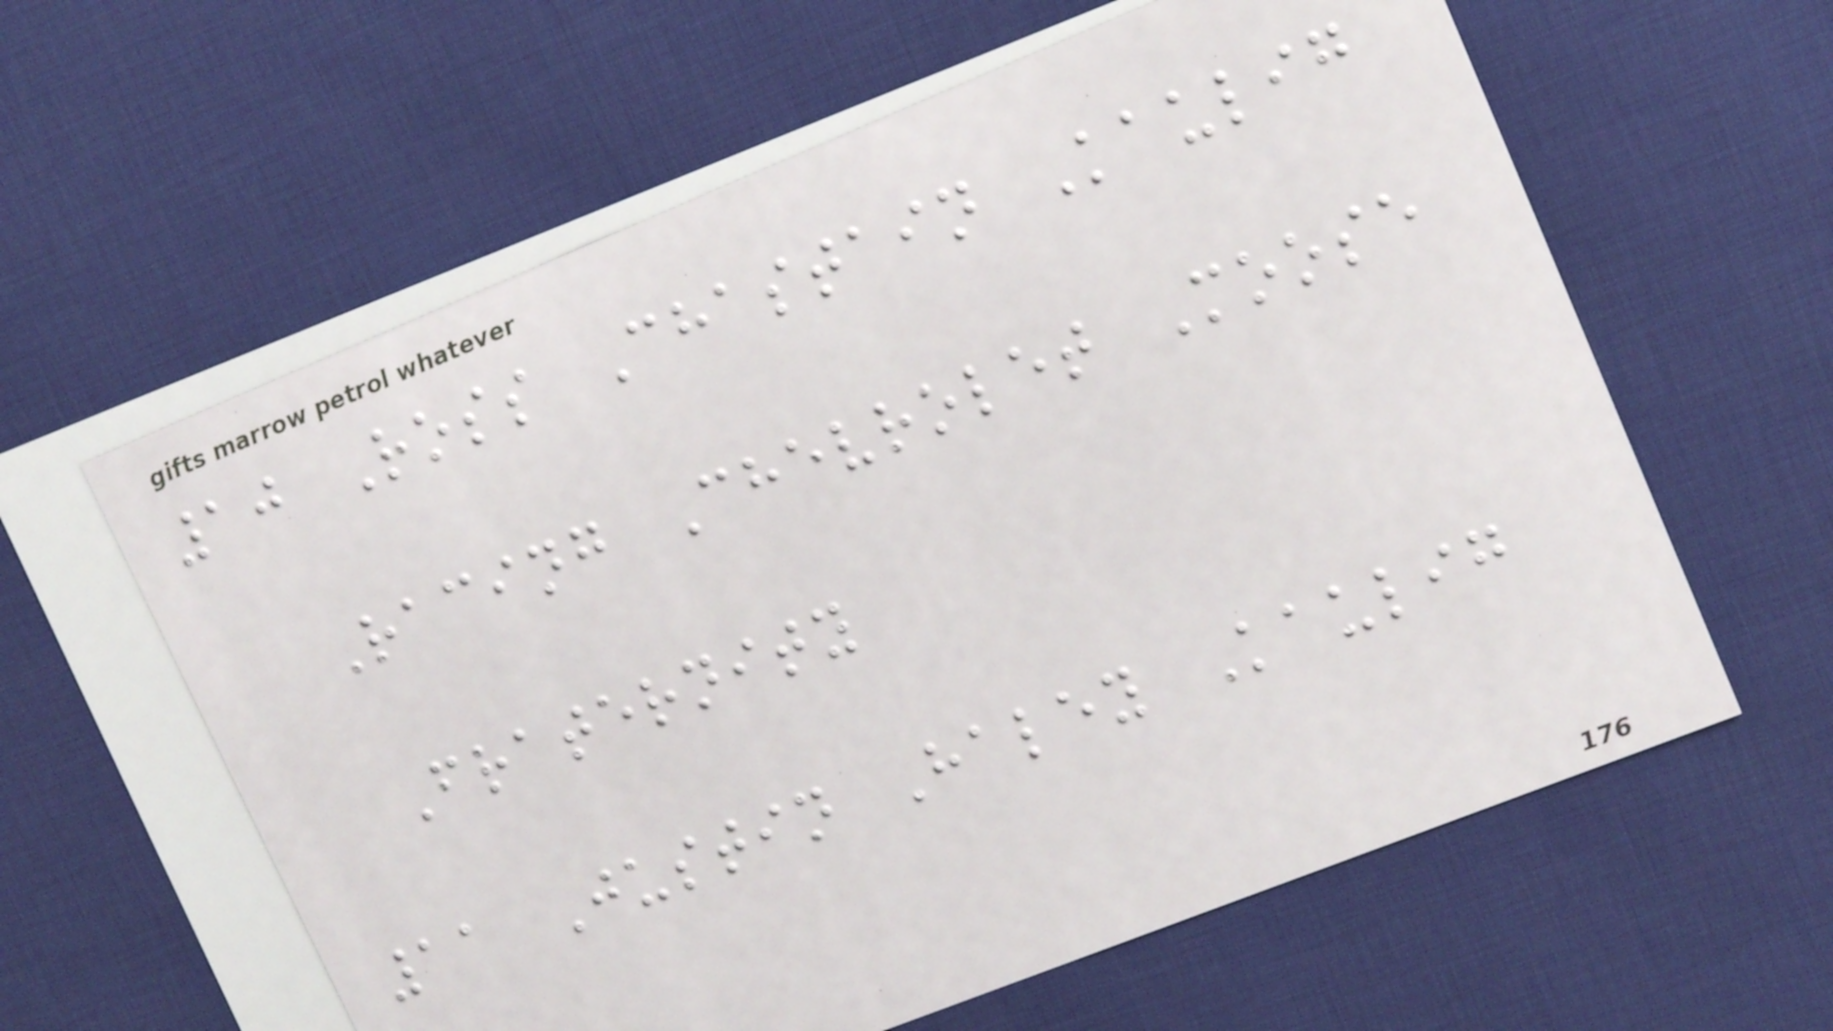10 Ross Chastain Kaulig
Racing Chevrolet Moose
Fraternity
11 Justin Haley Kaulig
